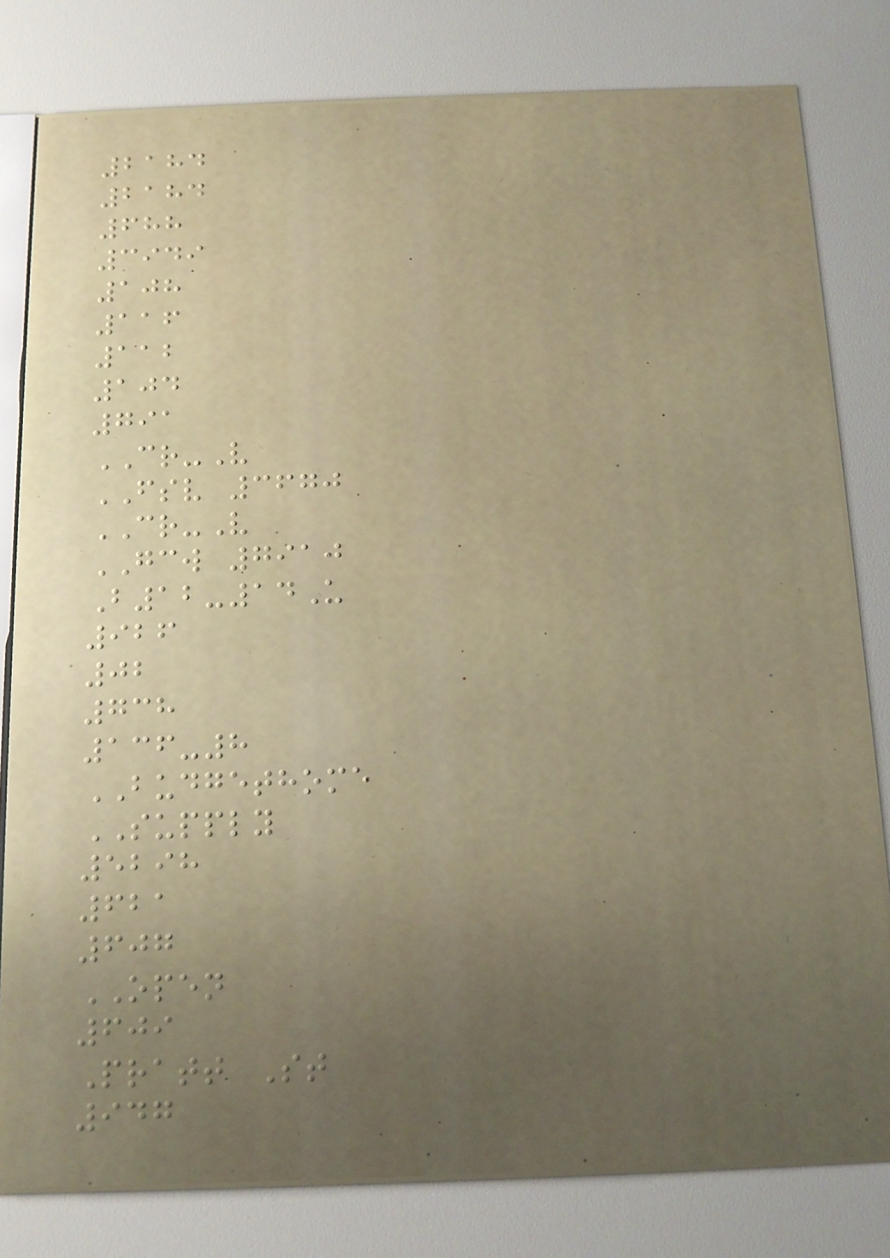2184
2184
688
3949
108
116
112
104
791
CR-V
FSV 3670
CR-V
GCW 7910
B12-14U
926
02
738
136-8
BUDGETHOME
SUPPLY
5298
621
607
OPEN
609
Pratt St
947
